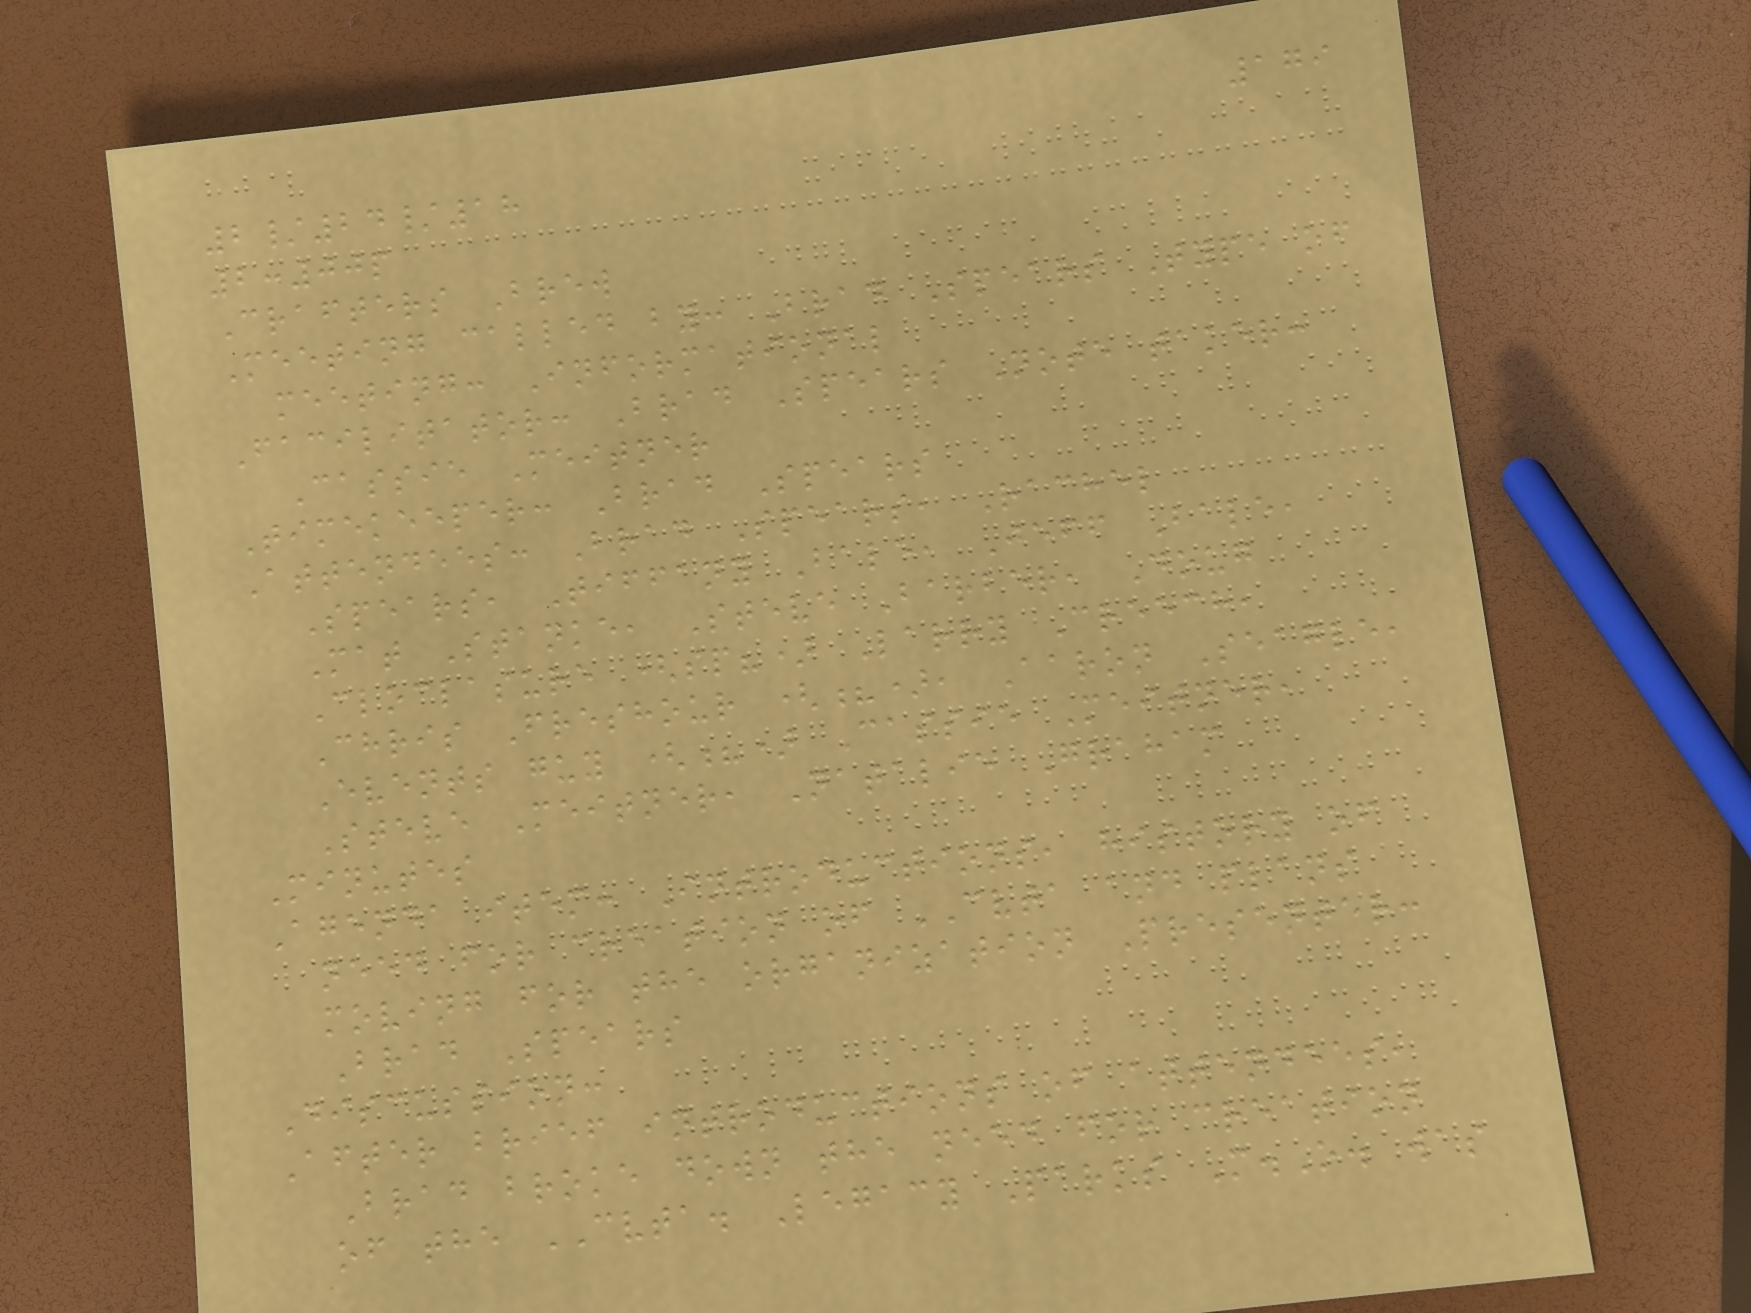179
2/24/18
2:00p
Crafters Brew
Meeting called by: Brad Spears Type of
meeting: Informational
Facilitator: Brad Spears Note taker:
Cassie Meitner
Timekeeper: Brad Spears
Attendees: Brad Spears, Rachel
Spears, Tiffany Bale, Jeff Bale,
Mat Stanke, Steve Barber, Doug
Cloclasure (sp?) Larry Creech,
Chris Freshour (?), Aaron Seagle,
Events guy (?) Cassie Meitner,
Steve Meitner, Natalie Graham
Minutes
Agenda item: Introductions, history of
need for creation of CVTA and plans
moving for the organization Presenter:
Brad Spears
Discussion:
After brief introductions of attendees,
Brad broke down the need for creation
of the CVTA. Legacy Parks M.O. was
